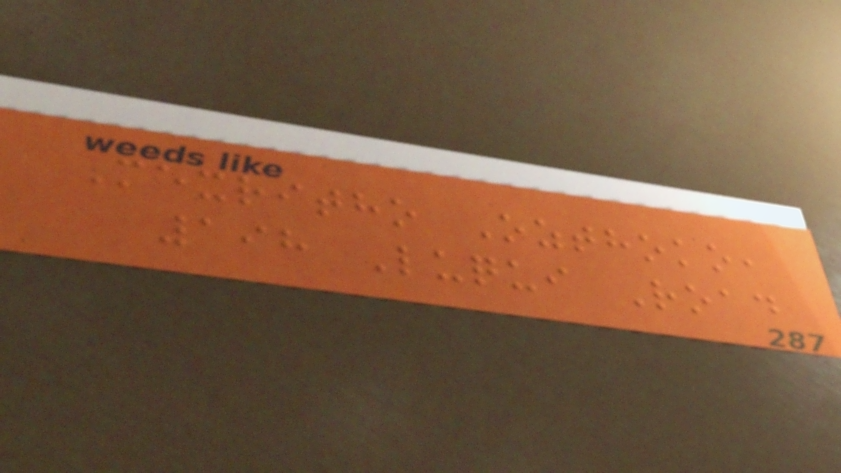Mexritho Ozthoko,
198 Luqui Road
